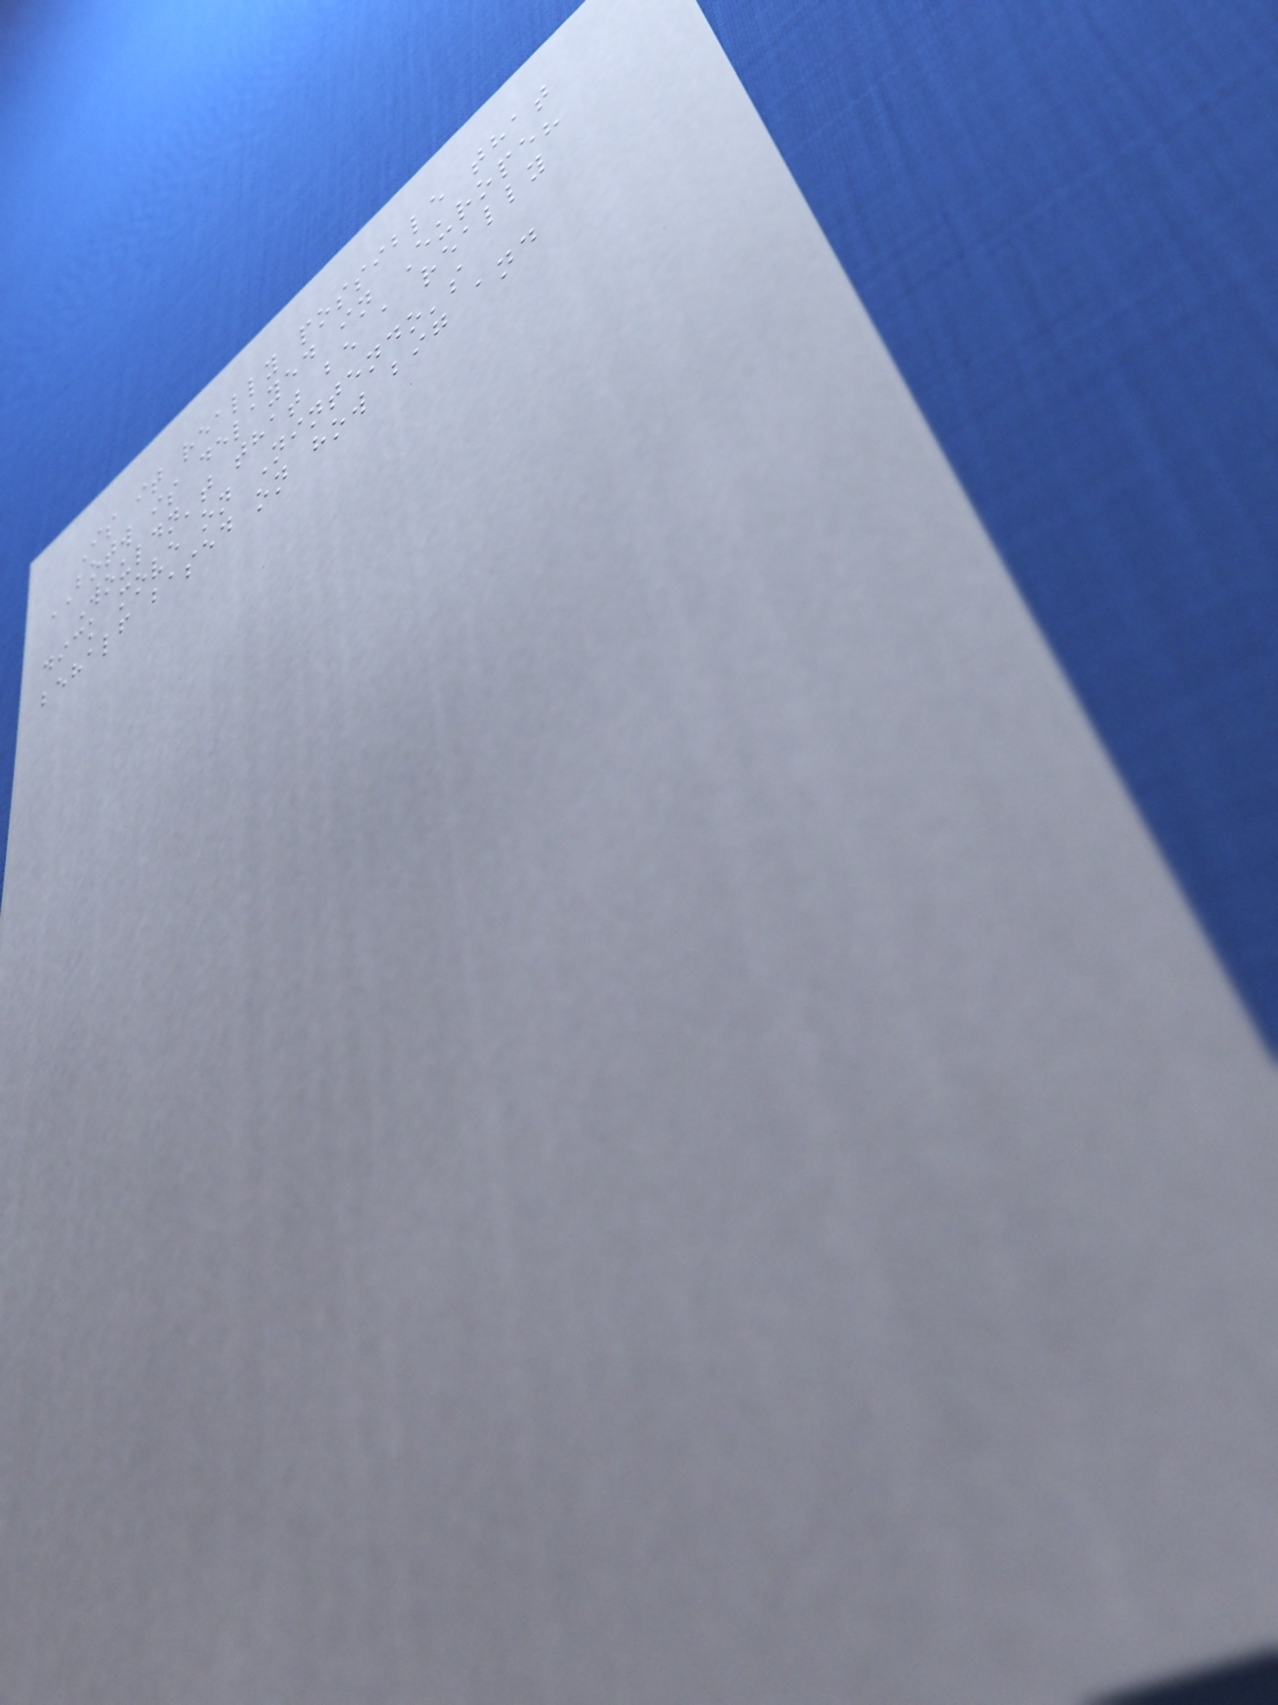Is it really possible that
BOTW is delayed in Europe?
Wouldn't that be a really
dick move on Nintendo's
behalf based on how big and
